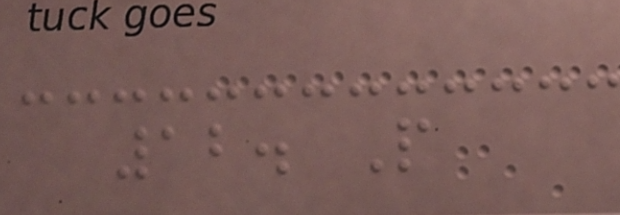12. People
